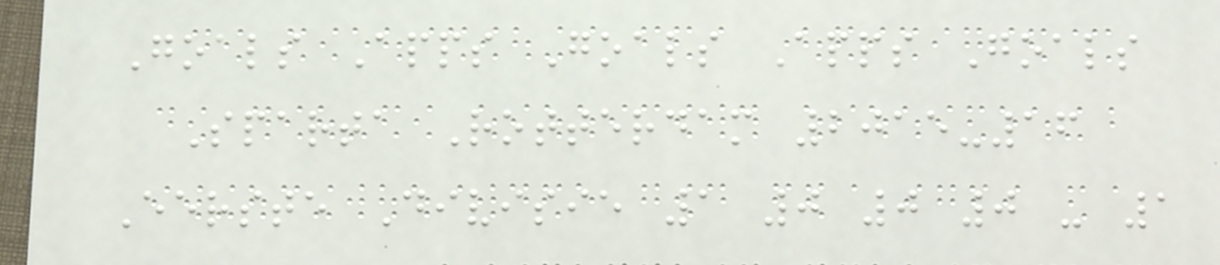Goals Apps Goals Apps Goals
Sparta Rotterdam 2015-16
Eerste Divisie 1 0 0 0 - 1
